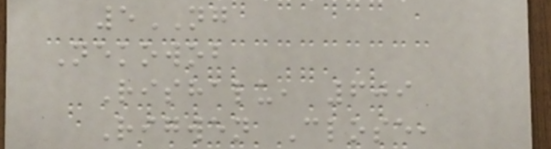5NG
Nekowob
Rishalu, 609
Rigwen Close,
